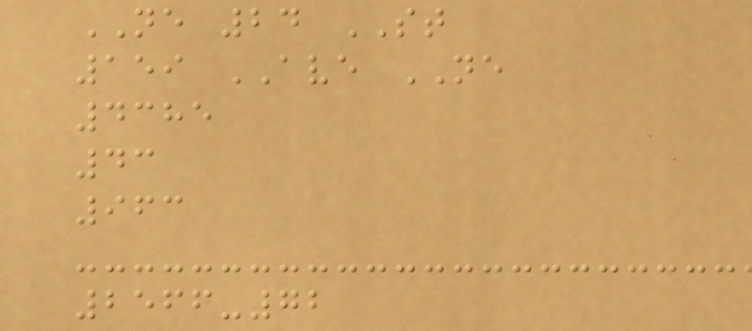NE 24 ST
159 AVE NE
4385
43
963
2566-72
